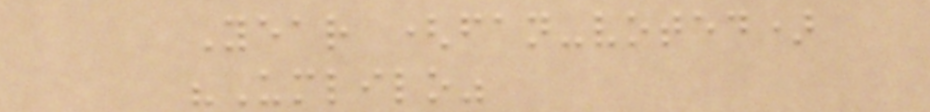Year (fan-voted)
"Umlilo"
